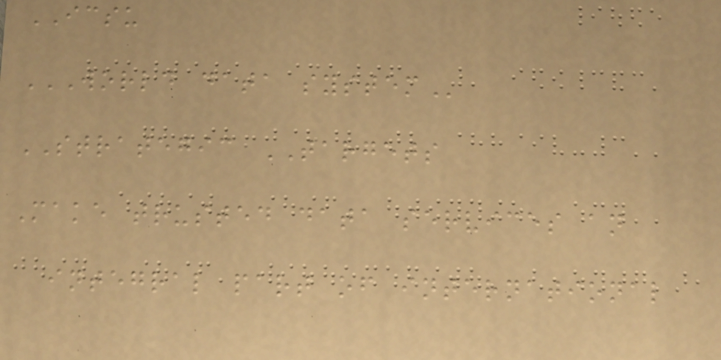ICSU
WORLD DATA SYSTEM
STRATEGIC TARGETS
Make trusted data services an
integral part of international
